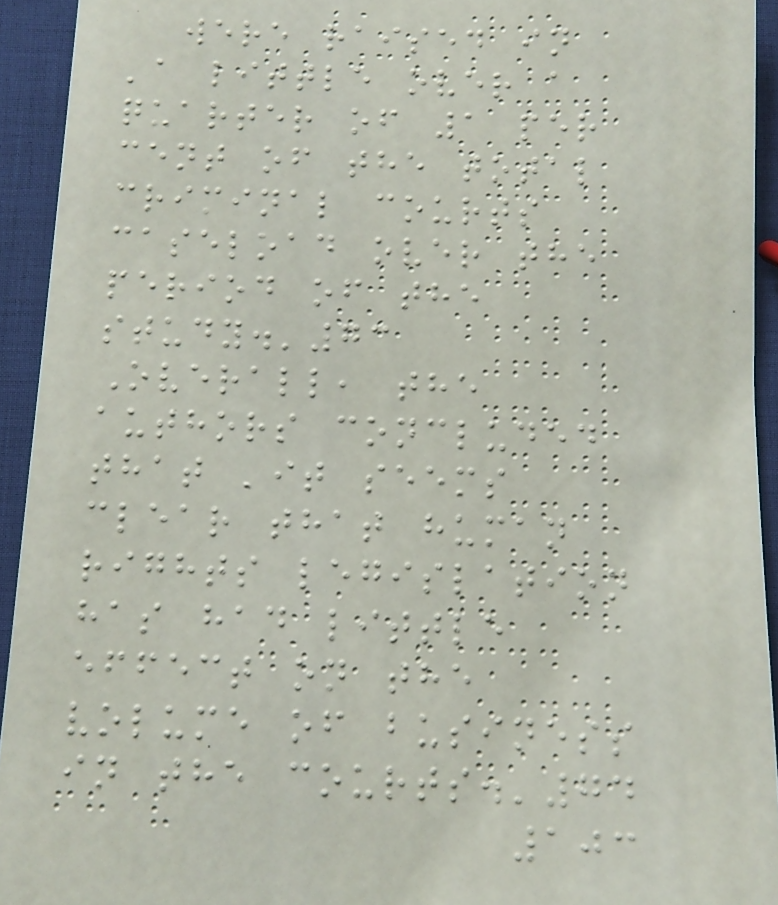were raised in
'a little over a
quarter of 1 per
cent of the total
criminal courts
caseload over the
period of the
study.'73
Overall, the
authors concluded
that 'it seems
clear that human
rights legislation
has had little
effect on the
volume of business
in the courts.'74
103
